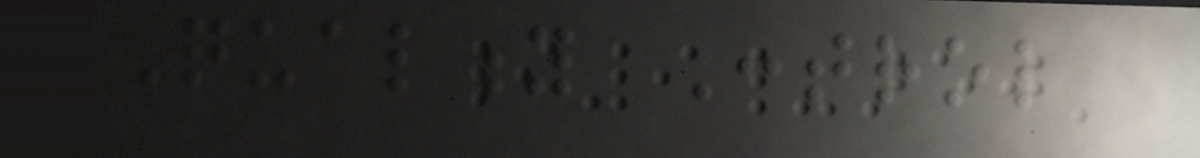Quality Control
